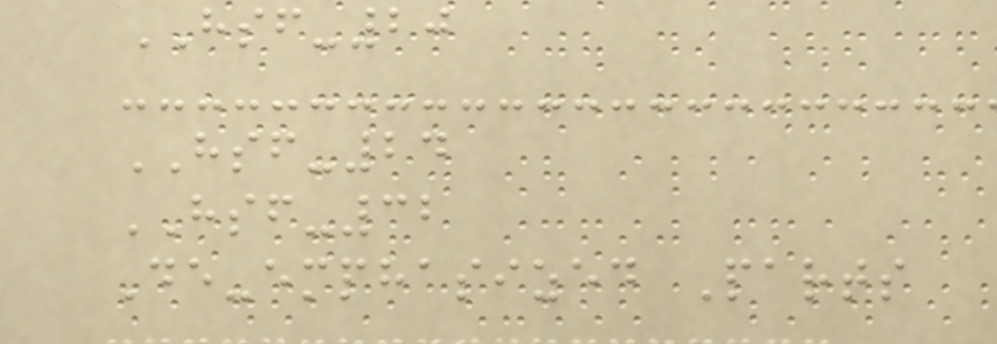HSF-20
HSF-24
HSF-32
De-emphasized Parts
